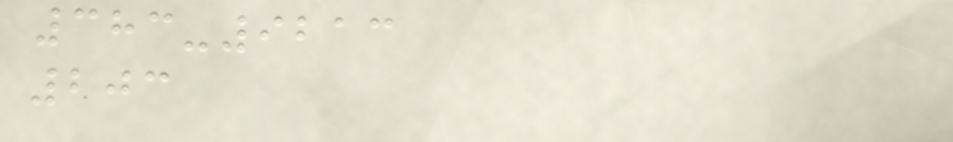383-9213
203
